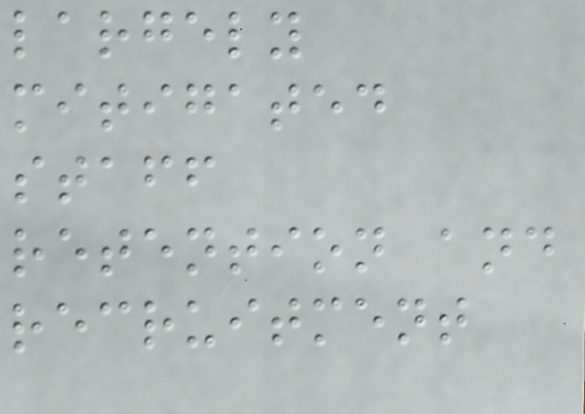largely
mitigated
staff
retention and
recruitment
